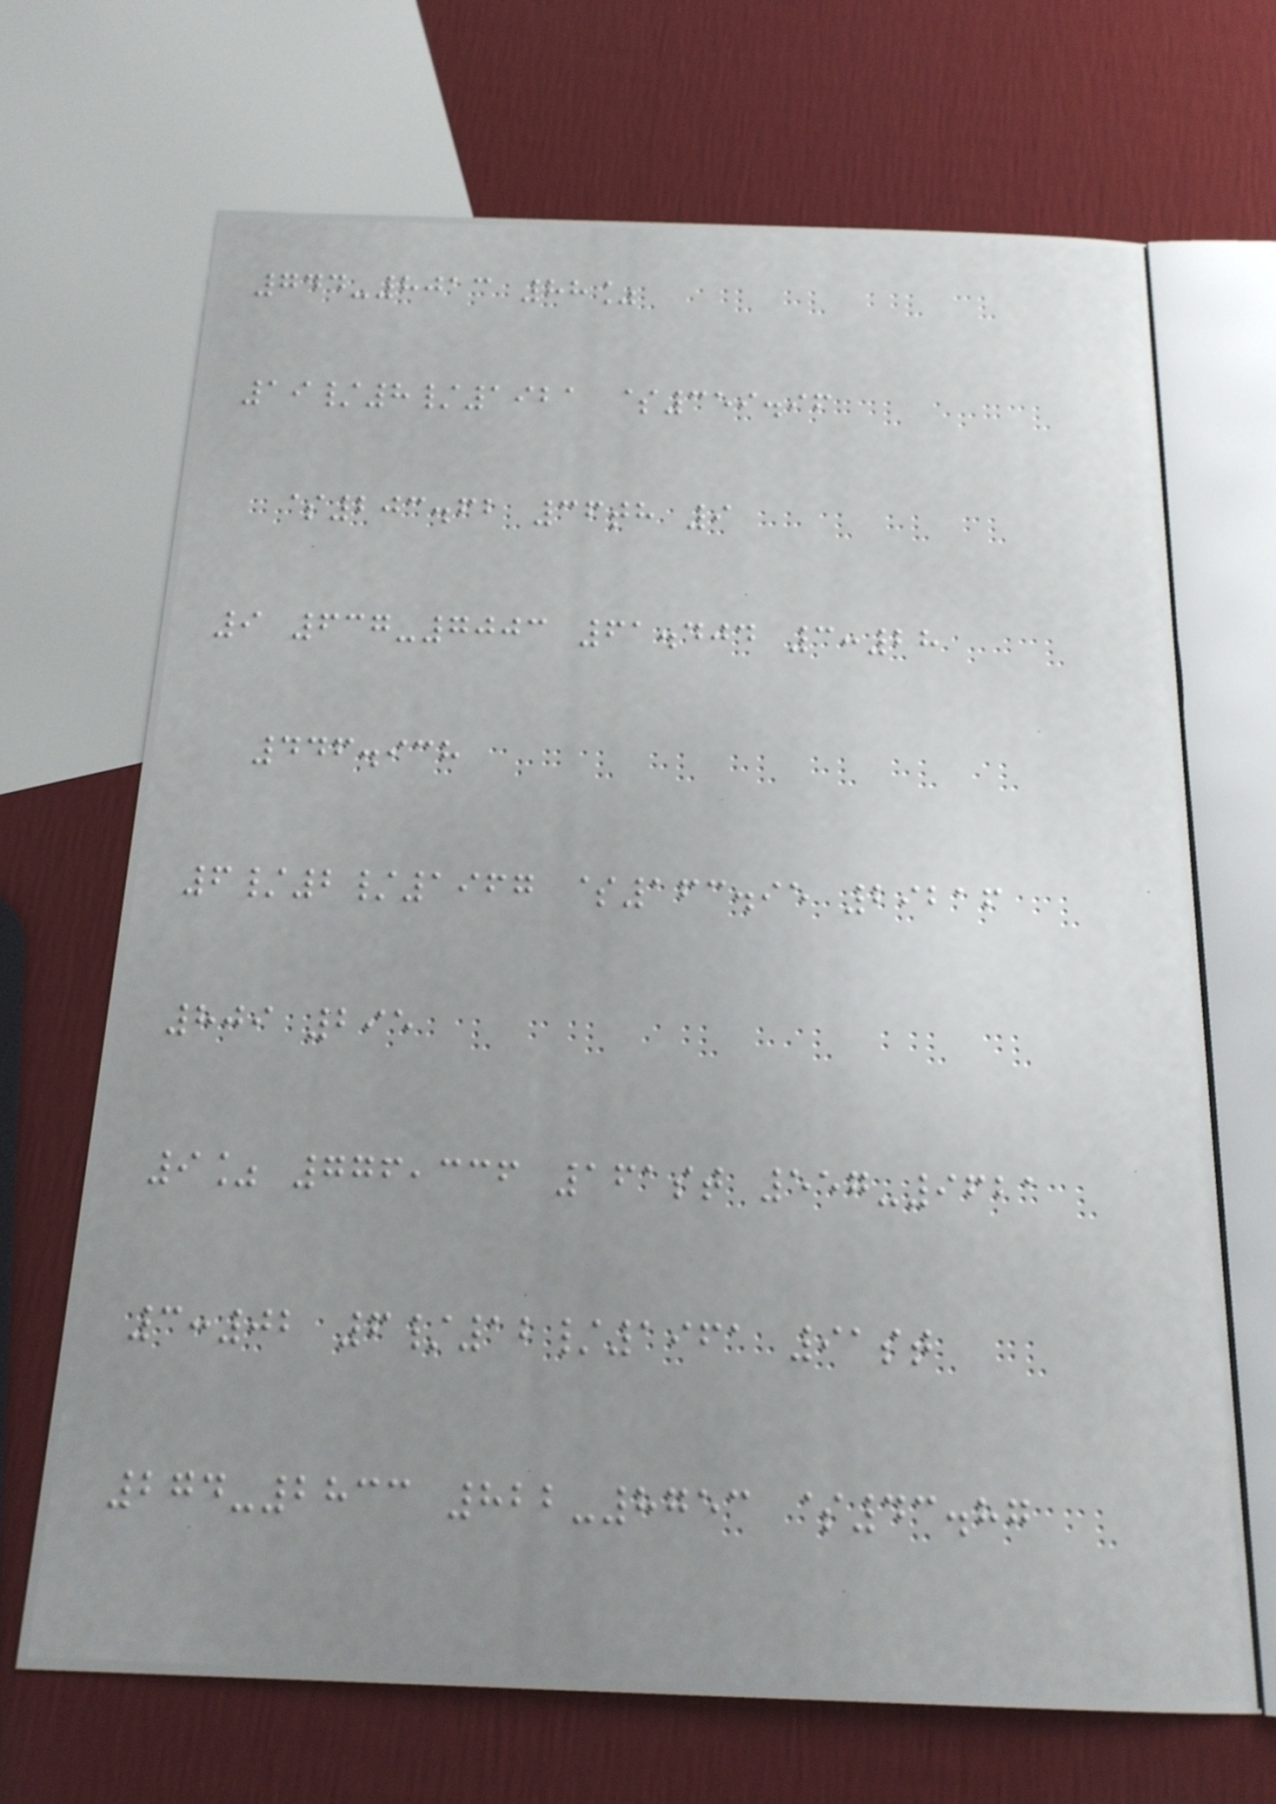744-8013 88%
19/8/1921 $359.96
$203.62 36th 9
9 637-7003 61.404 3:28
446.938
6/2/1967 $163.95 29216
809 295
9% 776,336 161st 557-9621
3:02 6/12/1961 91st
274-2833 822-8753 $43.87
